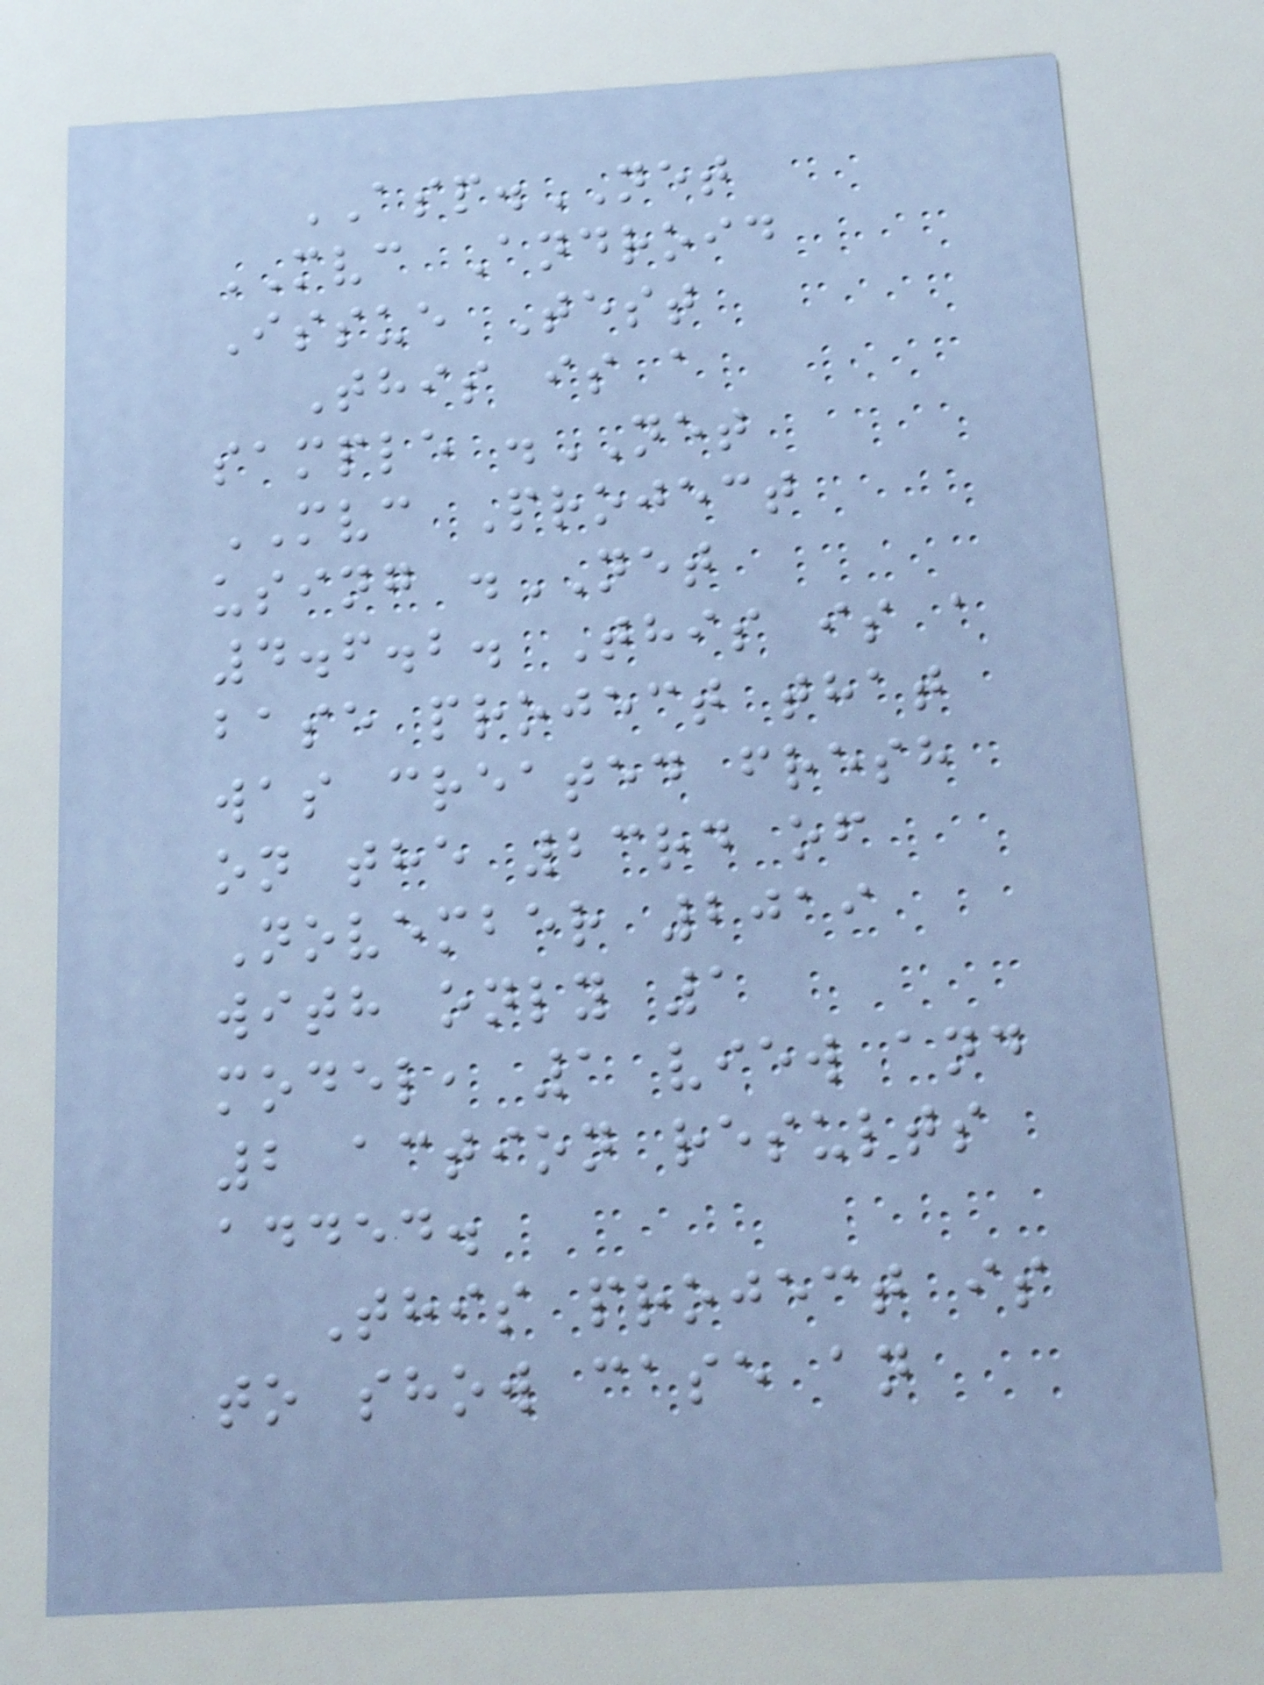ASP.NET
MVC Android
Issue Test
This is a
sample .NET
MVC Project
using .NET
4.6.2. This is a
base project that
was created fresh
on the 23rd of
November 2019
with only 1
model, 1 view and
2 action results
added.
This project is
to show case an
